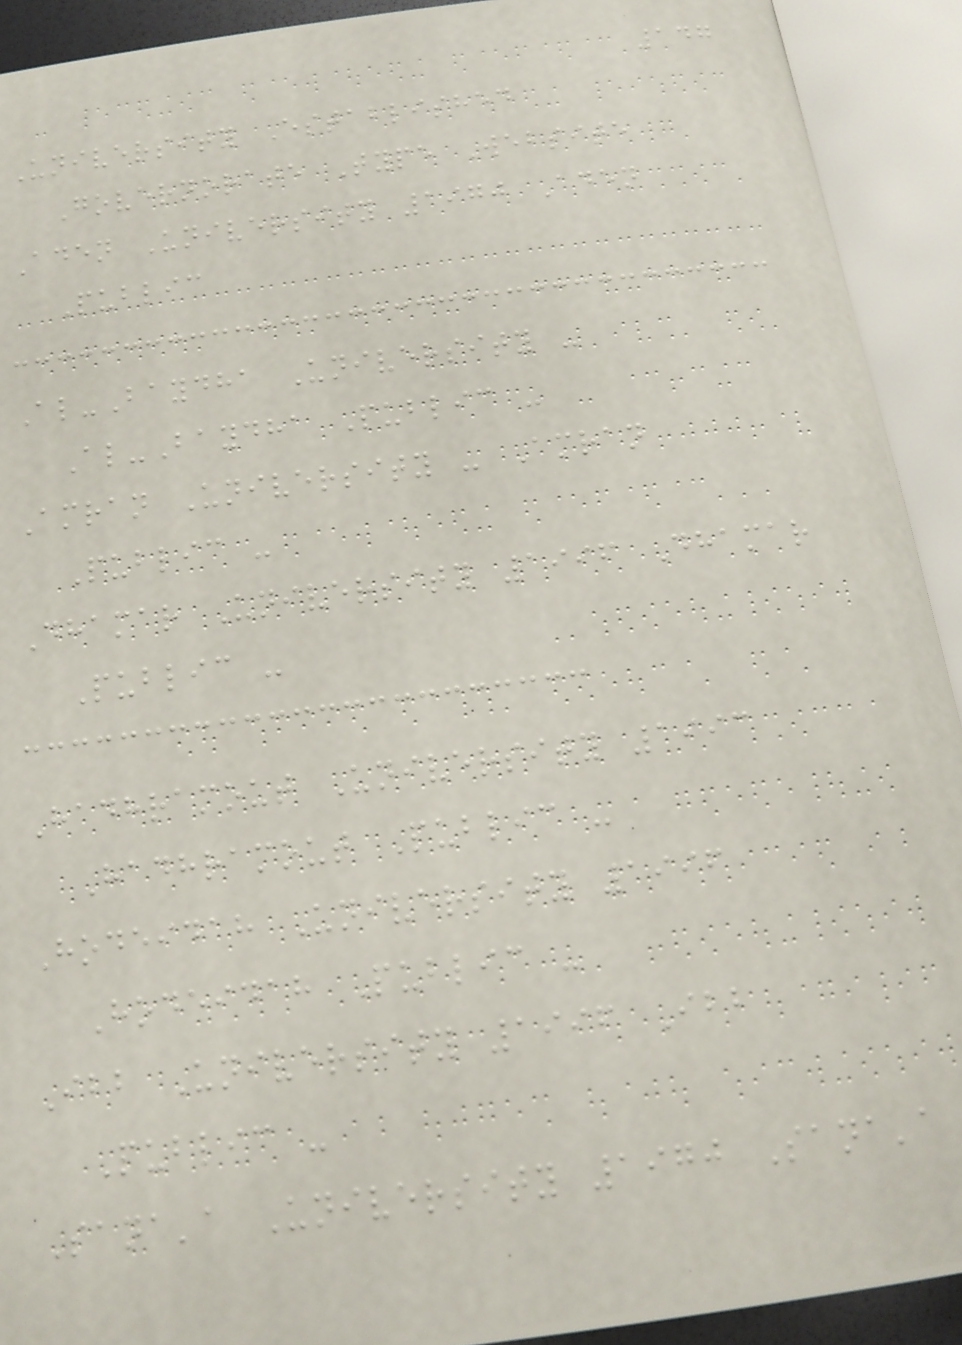147
University Established
Governorate Type Website
Aden University 1970 Aden
Public
Al-Baydha University -
Al-Baydha Public -
Amran University - Amran
Public -
Dhamar University 1996 Dhamar
Public -
Hadhramout University 1993
Hadhramout Public -
Hodeidah University 1996
Hodeidah Public -
Ibb University 1996 Ibb
Public -
Sana'a University 1970 Sana'a
